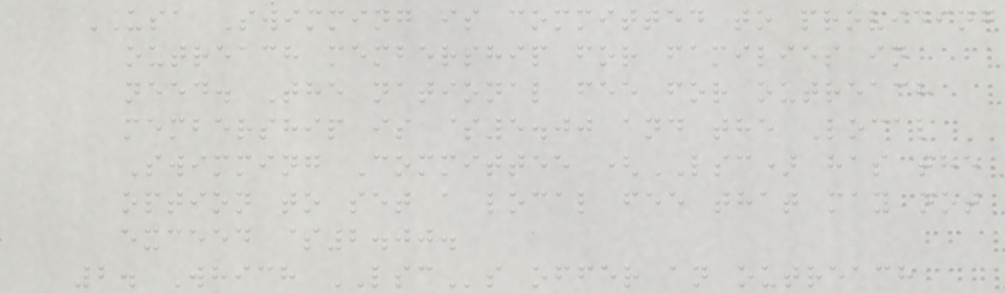USA Swimming is committed to providing
outreach membership for families in
need. The national fee for outreach
membership is $5.00 and the Local
Swimming Committee (LSC) has the
option to set a local fee that may not
exceed $2.00.
2. Which LSCs offer an outreach
